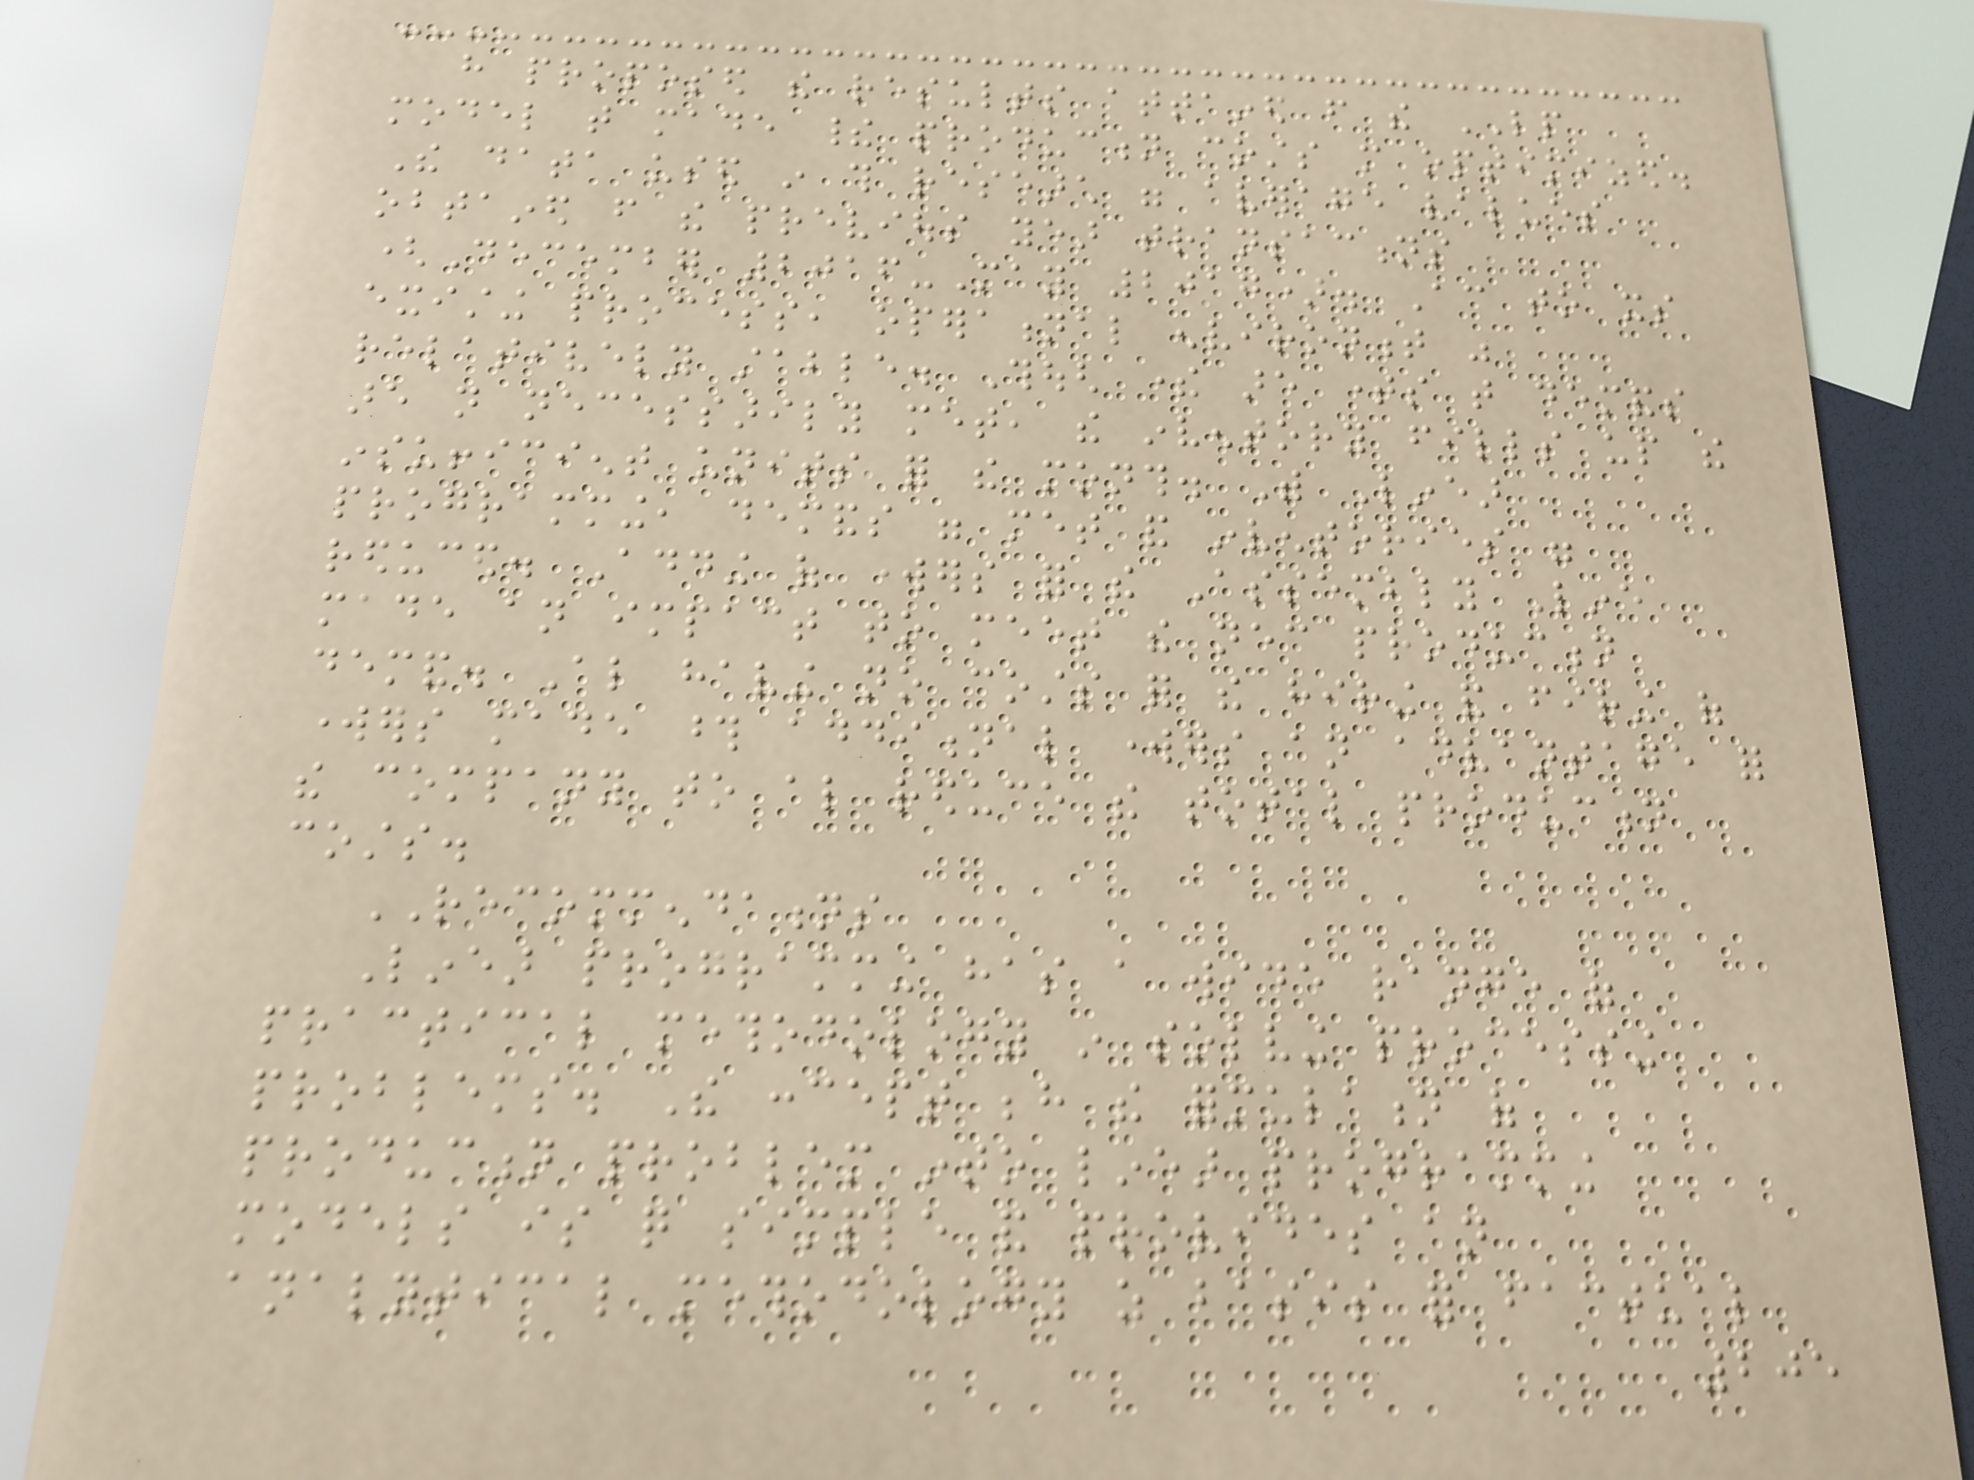have proposed the results attained from the LP
model that made their production costs more optimized.
The data used in this research were average values
obtained from the previous year transactions
(December 2016-May 2017). According to its
existing process, operational environment was
relatively stable. Though there are times that demands
are not necessarily met, the inventory fills up the
insufficient units for the month. With Linear
programming, demands were met and inventories were
reduced. Adding of workers for the Assembly Line
made an impact to meet the necessary production
demand. Also having no costs for the hiring and firing of
workers made those additional workers an advantage for
the company to also reduce the total production
costs.
RECOMMENDATIONS
Linear programming has a wide range of
practical methodology in solving processing
problems. The concept behind the formulation of
production problem into linear programming
models is quite simple and provides an
analytical methodology as basis for factual
205
